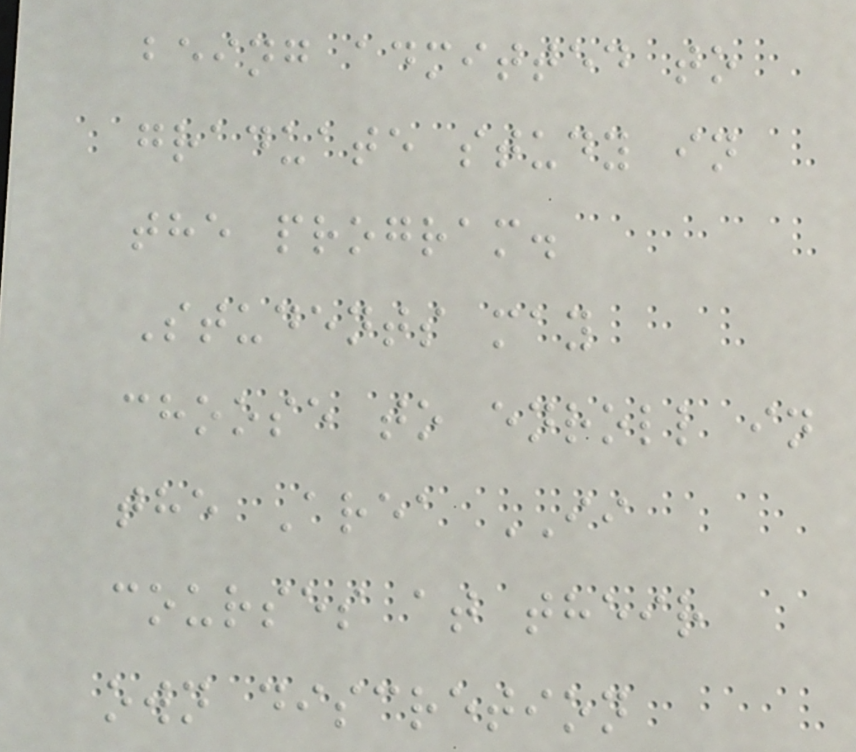being admitted to
graduate study in
the program.
Students may
choose to enroll in
the Area II
courses at their
own discretion
